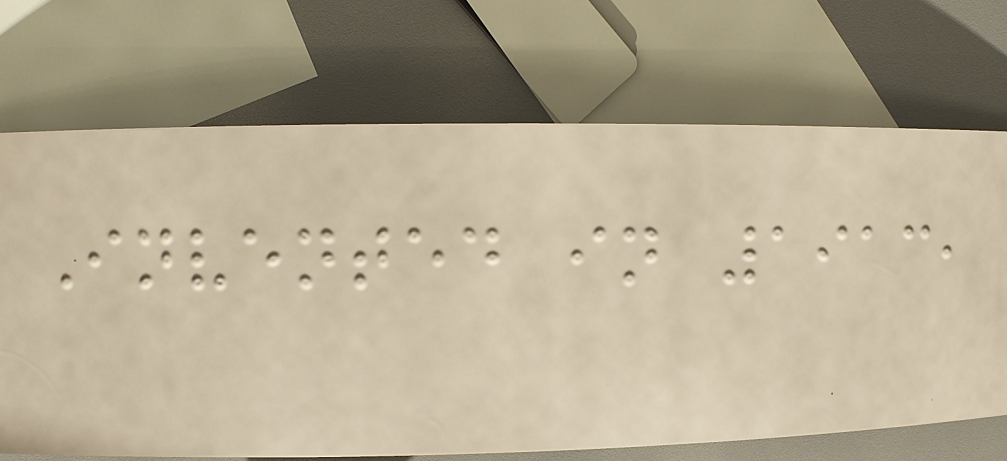Invented in 1913,
